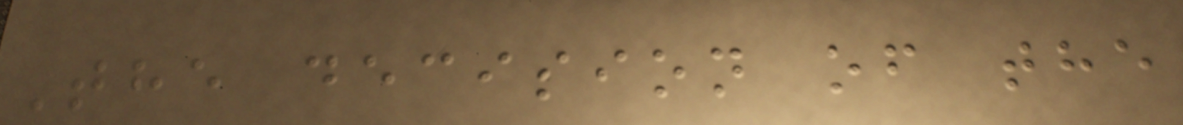The decision of the
